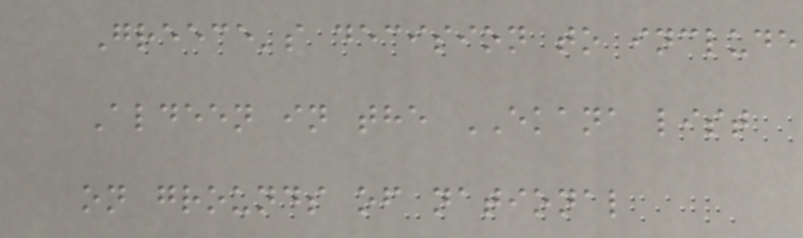Greece's decision to include
Aldeen in the EKANA list
on grounds of national
